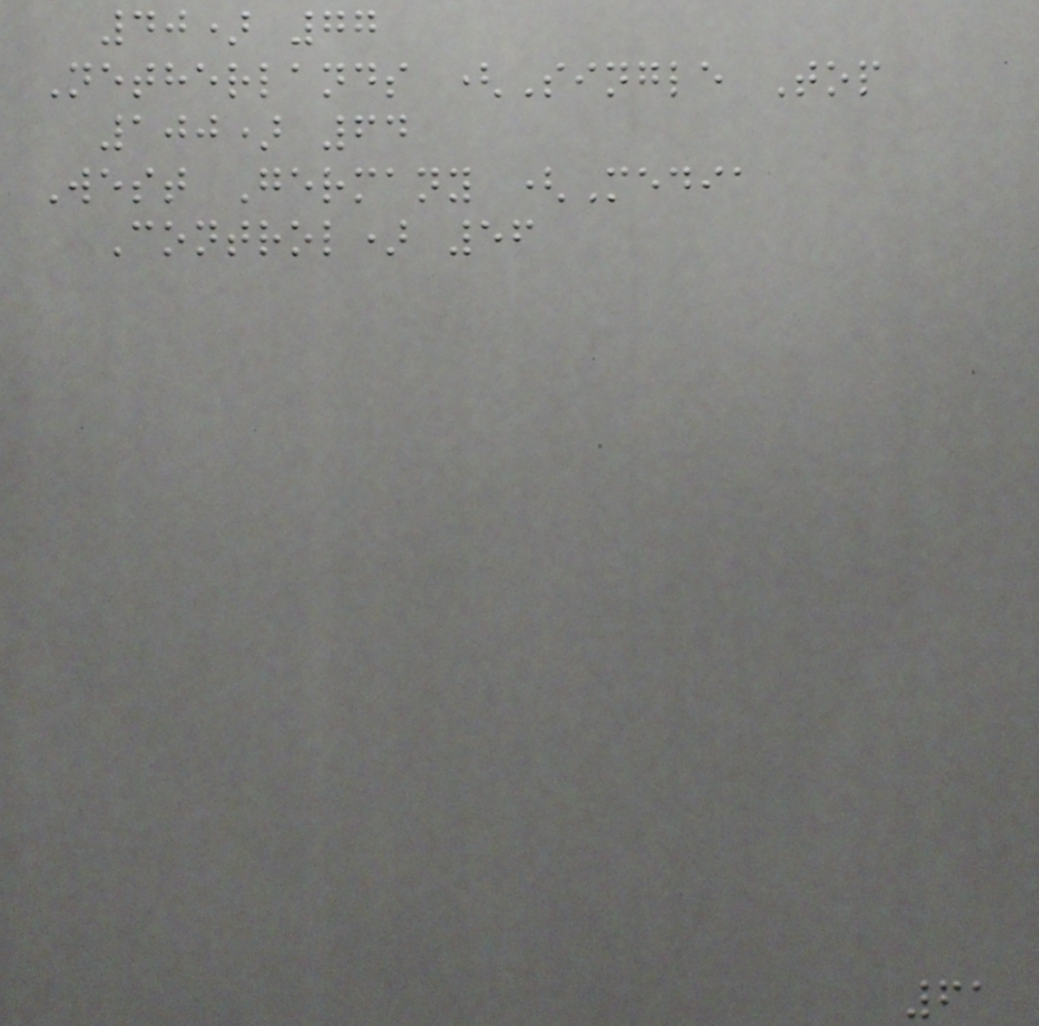40) 77
Netherlands (Single Top
100) 64
West Germany (Media
Control) 56
61
